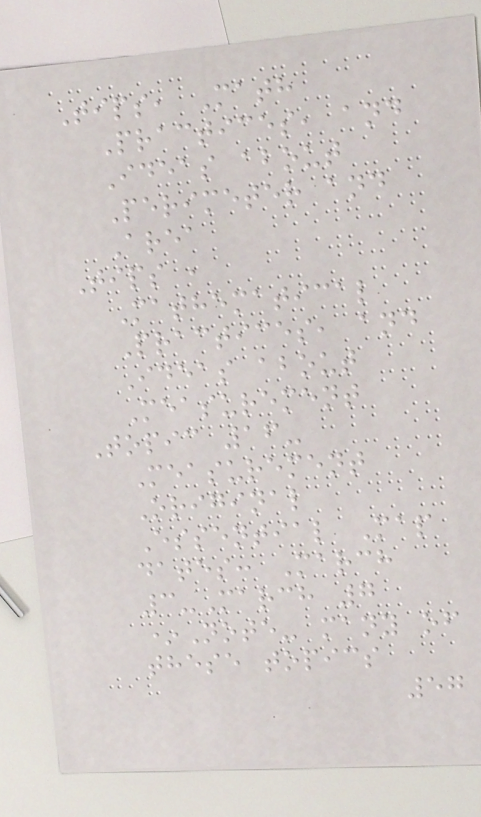Tips, Math
Practices, and
Ideas about
Perimeter and
Area
Tips ,
Mathematical
Practices, and
Ideas about
Measurement
Topic 16-
Measurement
Original
Essential Map
dates: March
3-March 7
*Note- many of
these topics
57
